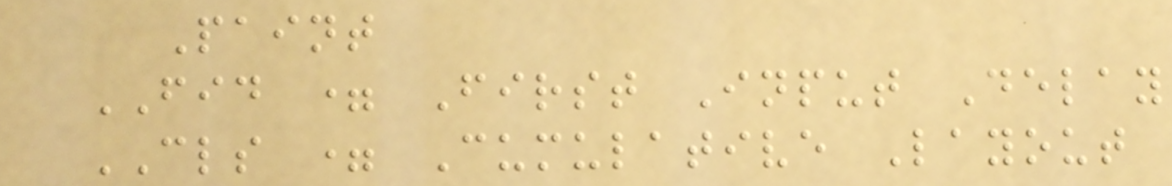Paint
FID = First Input Delay
CLS = Cumulative Layout
